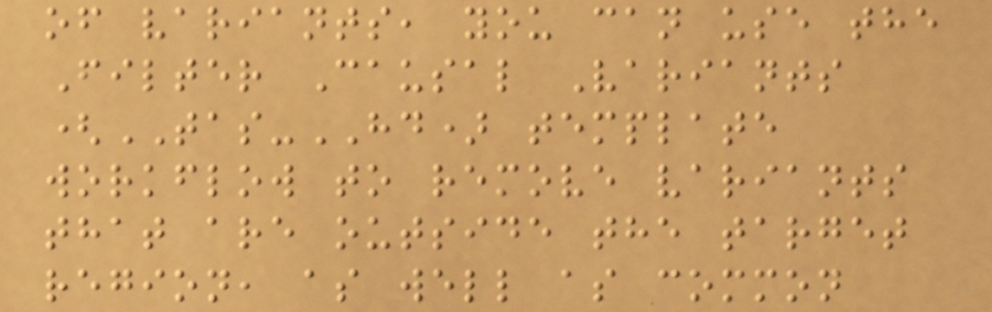of variants, you can use the
Filter Causal Variants
(TAS-HD) template
workflow to remove variants
that are outside the target
region, as well as common
